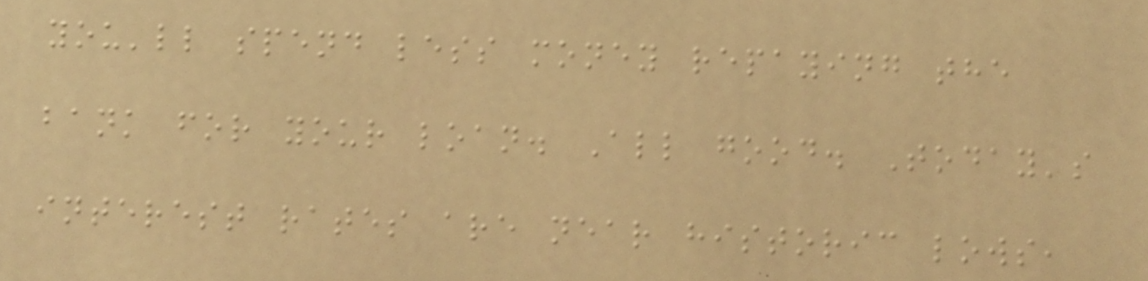you'll spend less money repaying the
bank for your loan. All good. Today's
interest rates are near historic lows,
